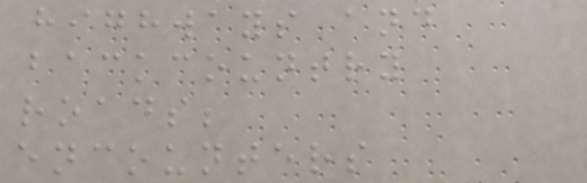highways and
backcountry
roads;
encounters
